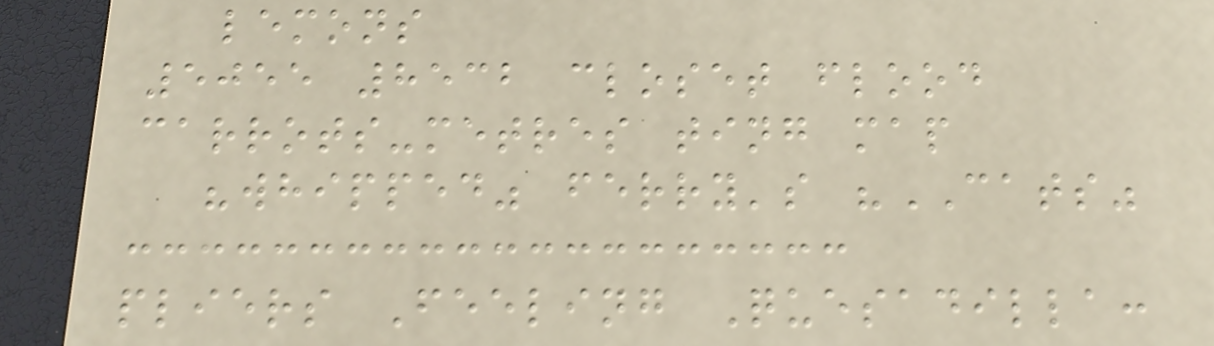lemons
5055 8532 closet flood
carrots-metres ting map
"whipped" ferry's "CATS"
pliers Feeling Quesadilla:
